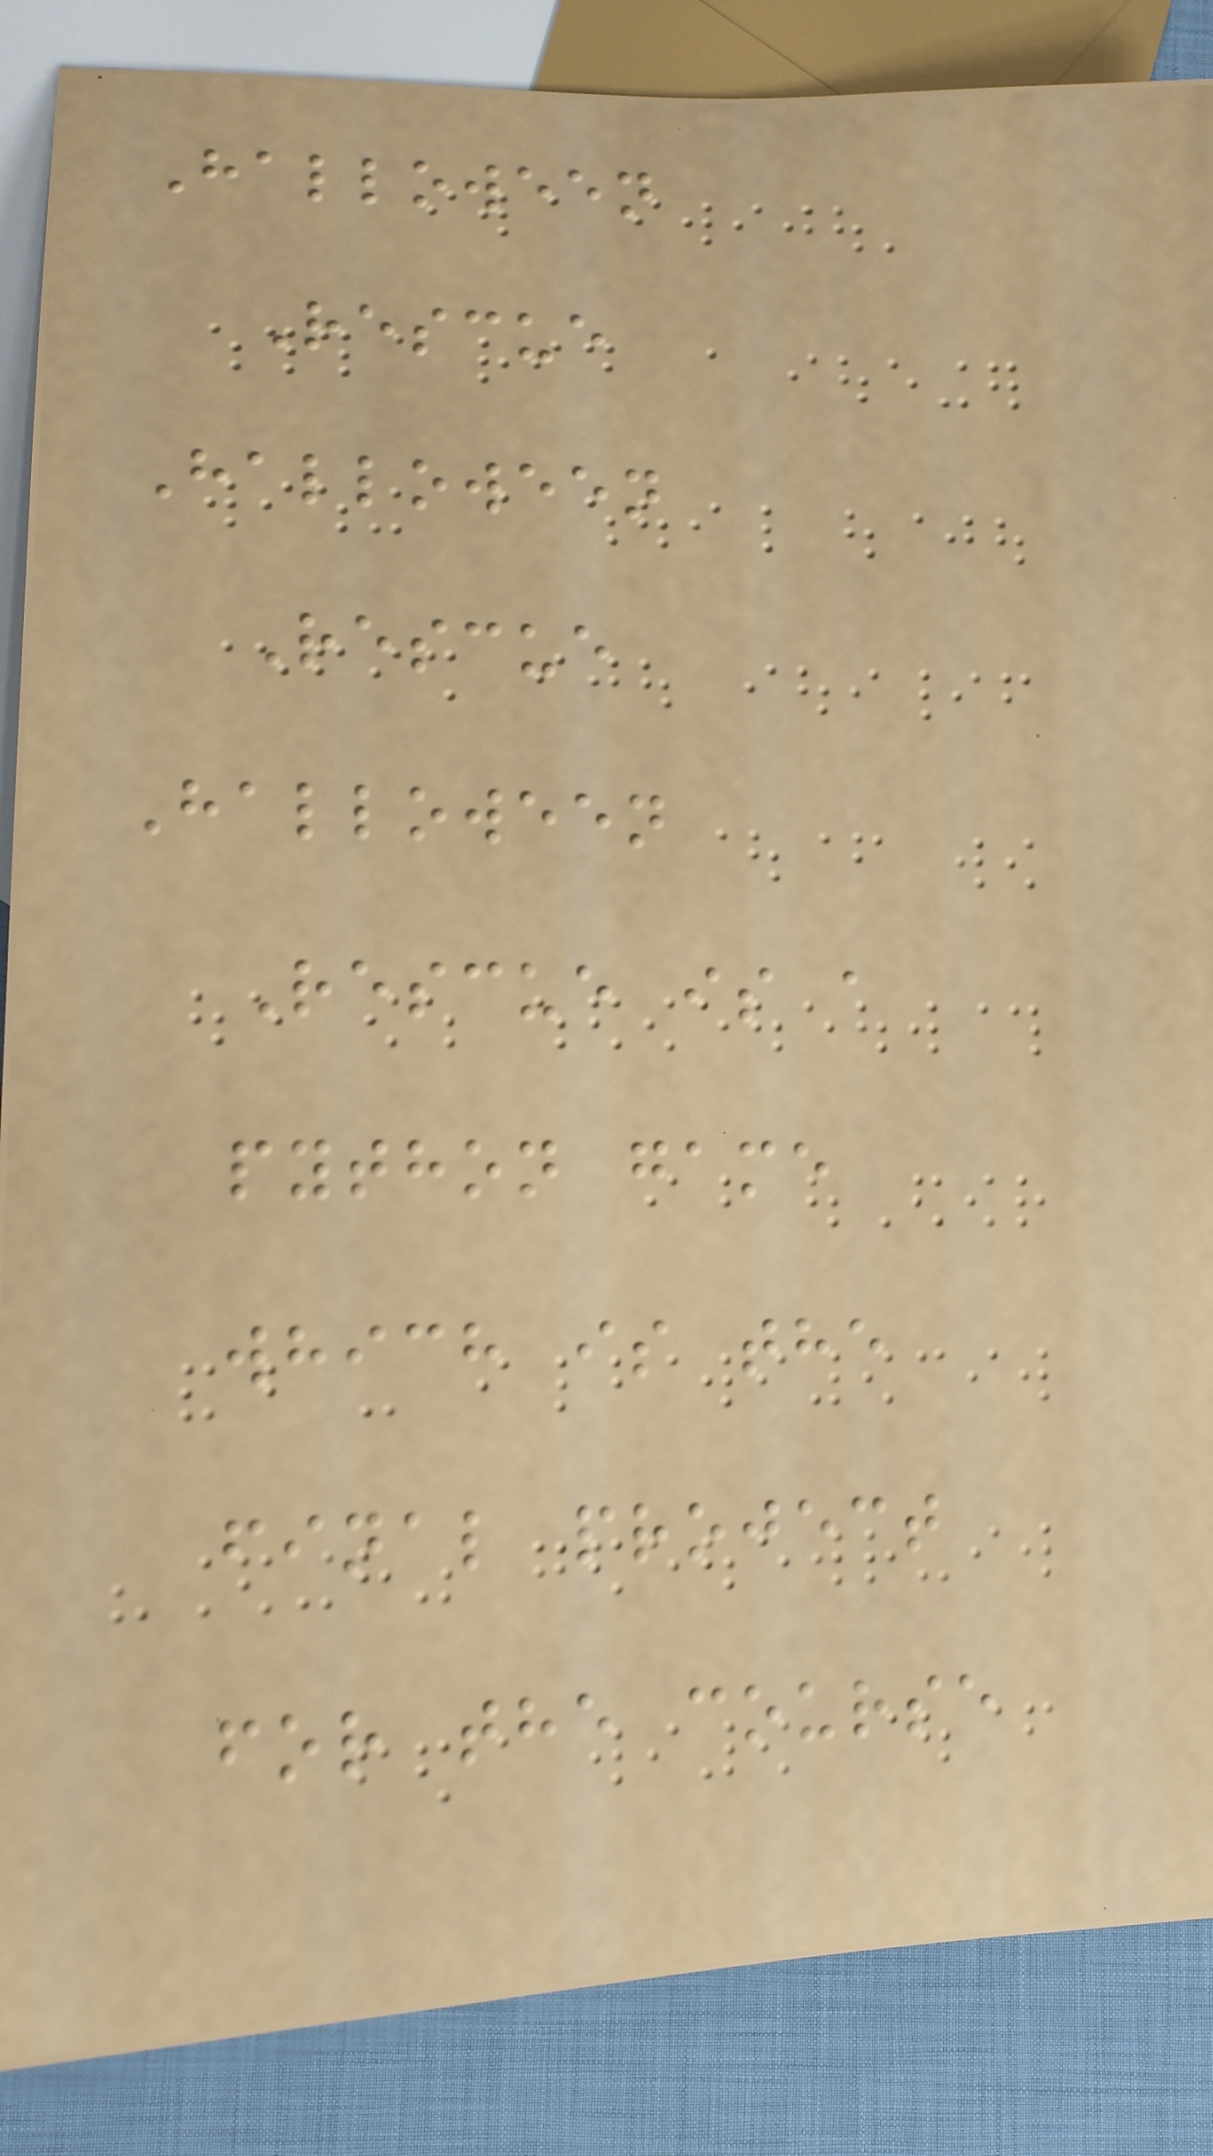Halloween
Rescue
Halloween
Rescue
Halloween
Rescue is a
python game
which is the
final project
for the course
